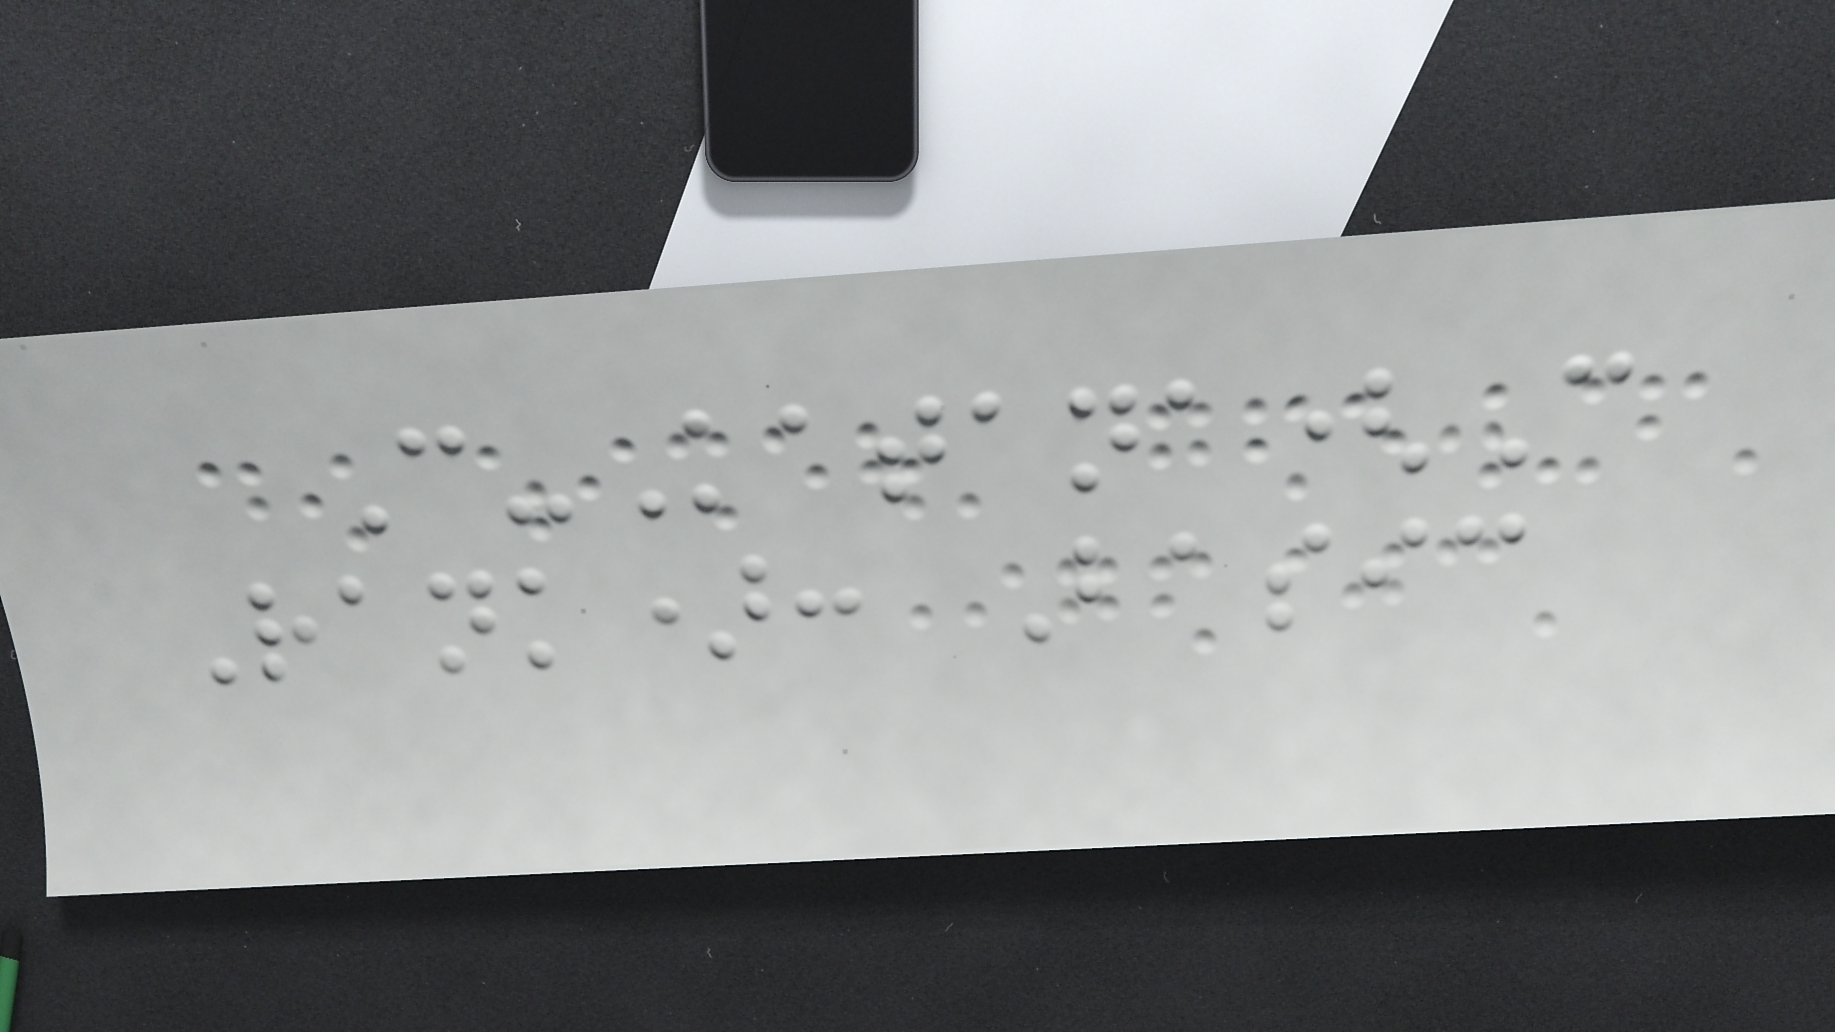C-Katana(C
Rank): Basic
